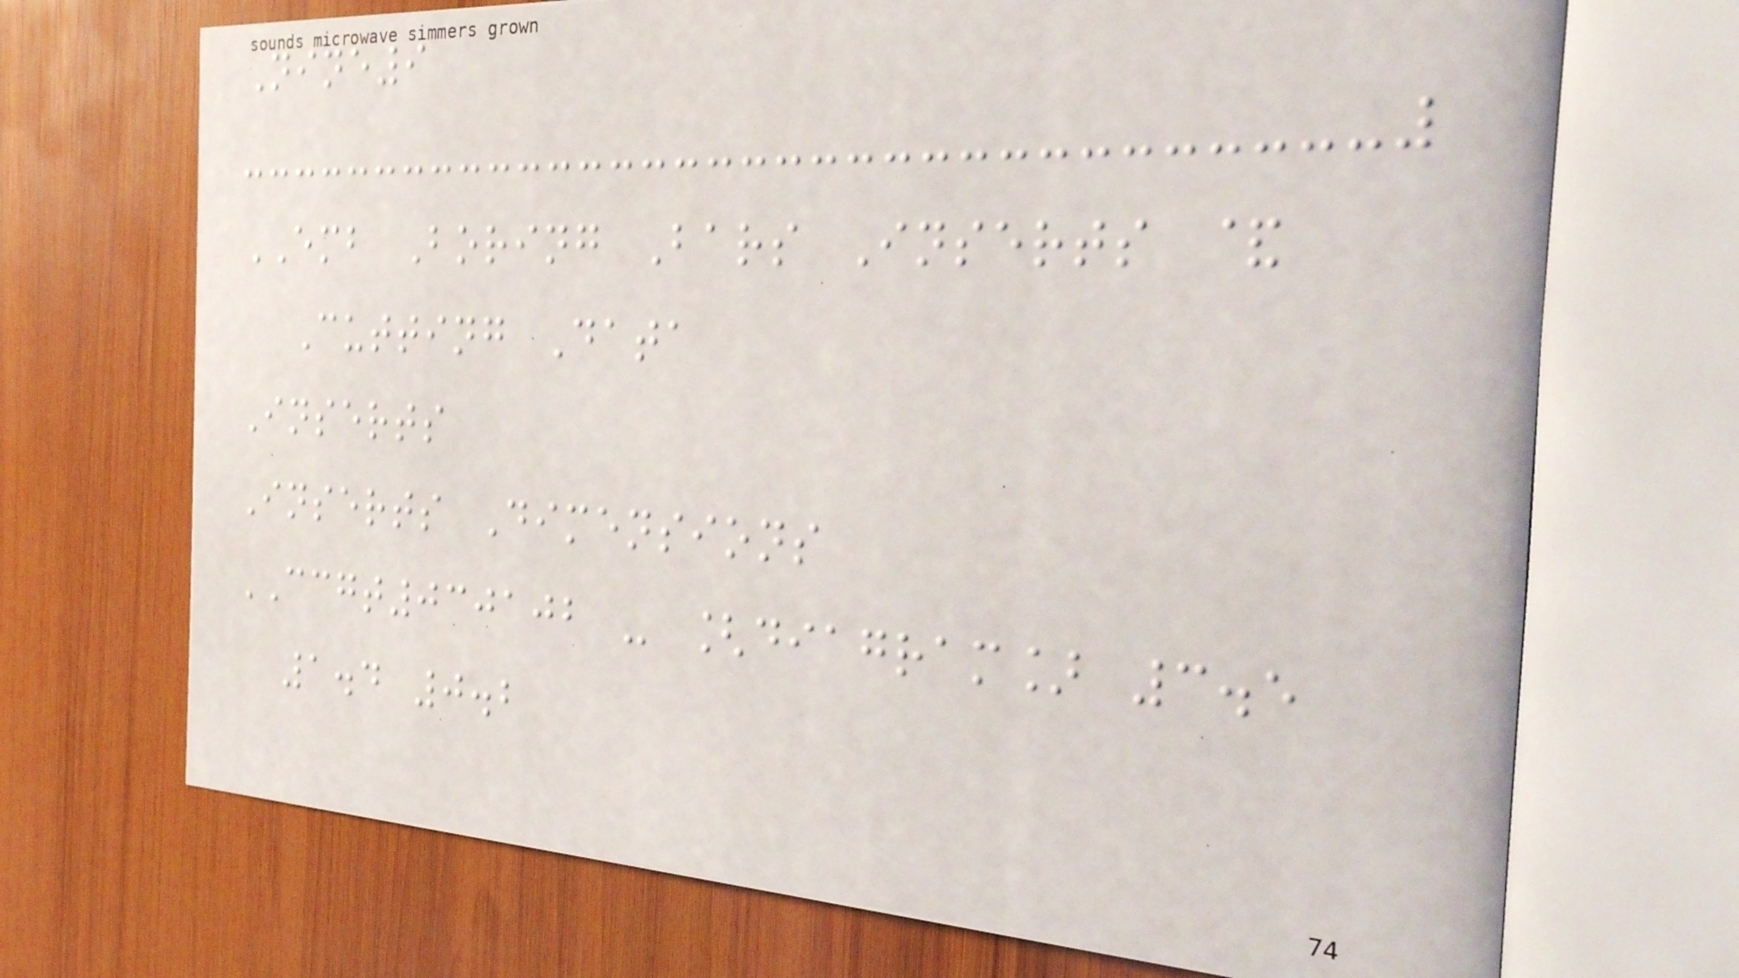Nine9
EMB Boring Bars Inserts &
Cutting Data
Inserts
Inserts Dimensions
CCGT030102 - [diagram] 3.5
1.4 0.2
